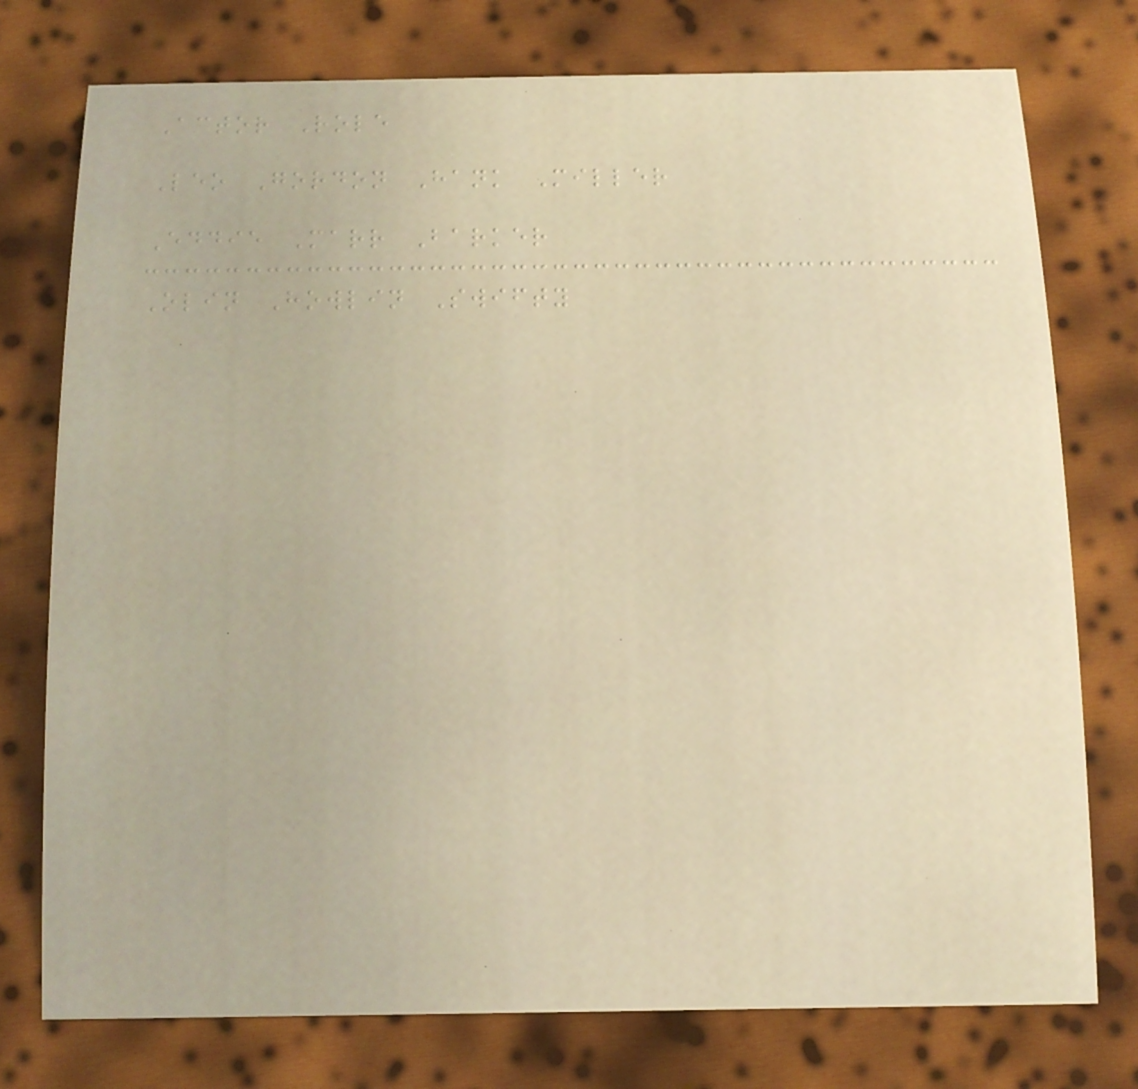Actor Role
Leo Gordon Hank Miller
Eddie Marr Barker
Olin Howlin Swifty
